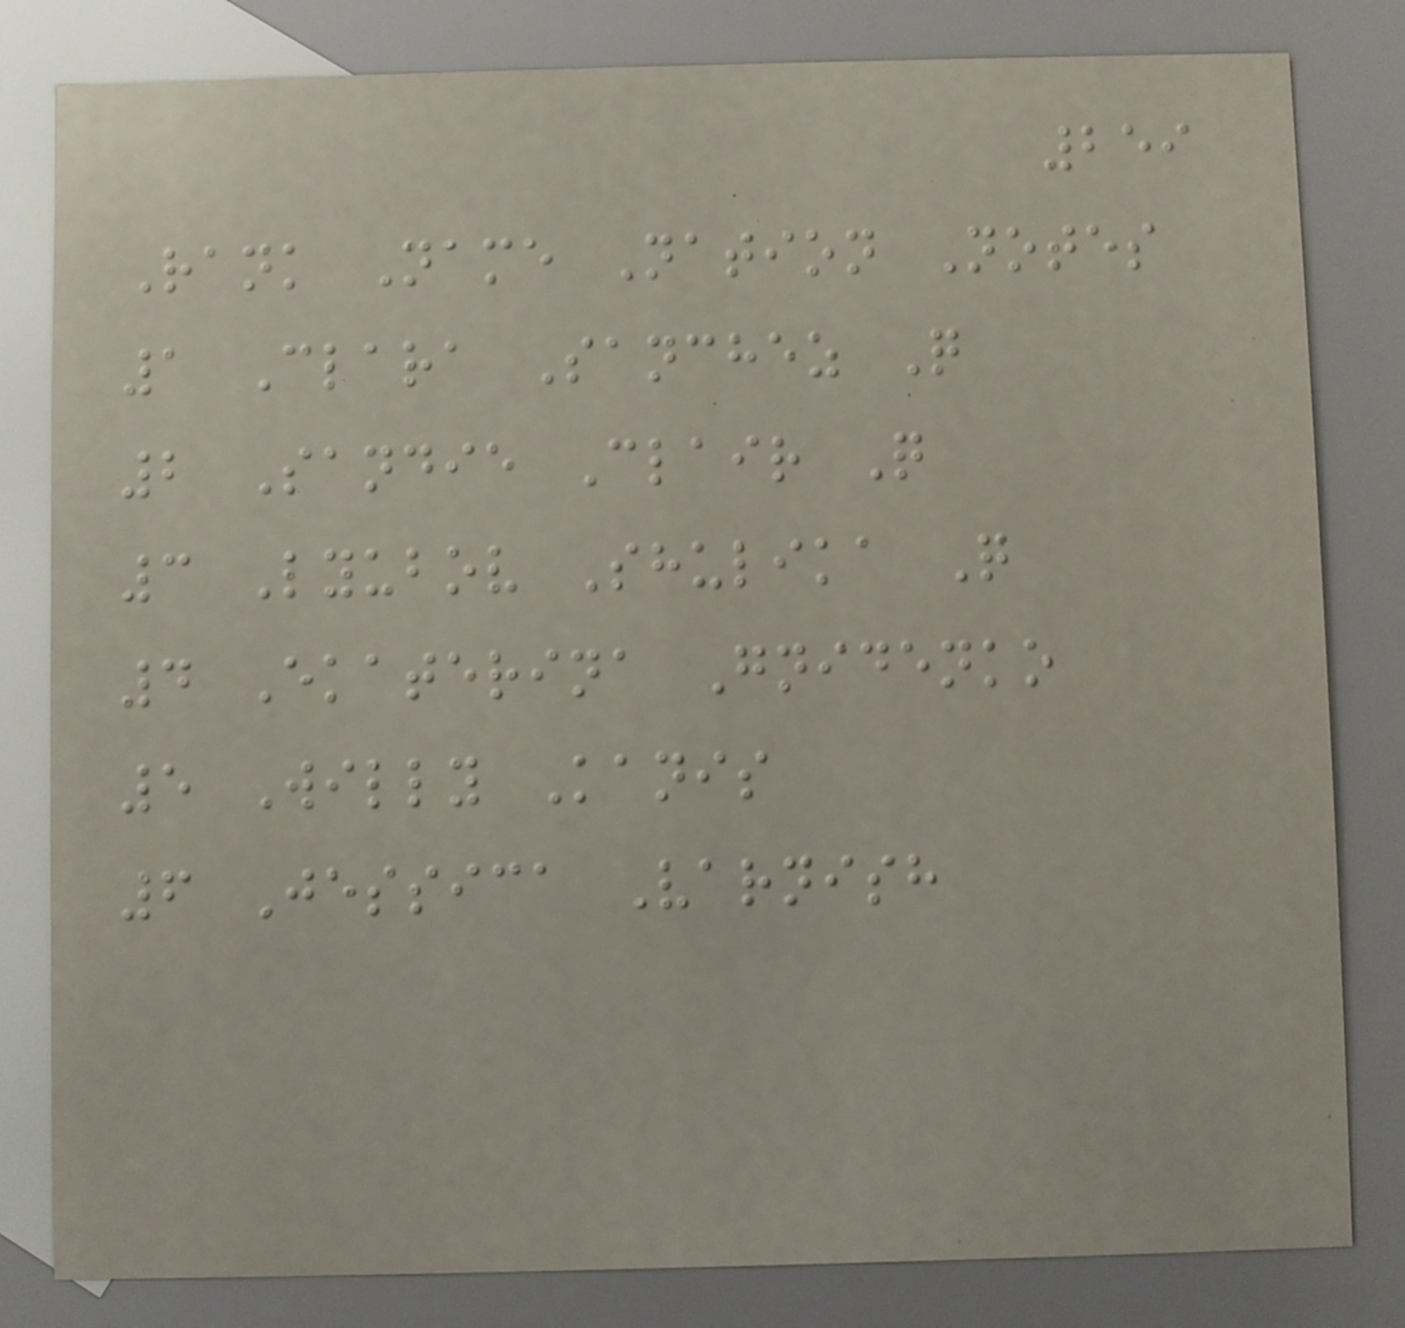259
Rank Name Nation Notes
1 Clara Sanchez Q
2 Sandie Clair Q
3 Lyubov Shulika Q
4 Ekaterina Gnidenko
5 Willy Kanis
6 Jessica Varnish
